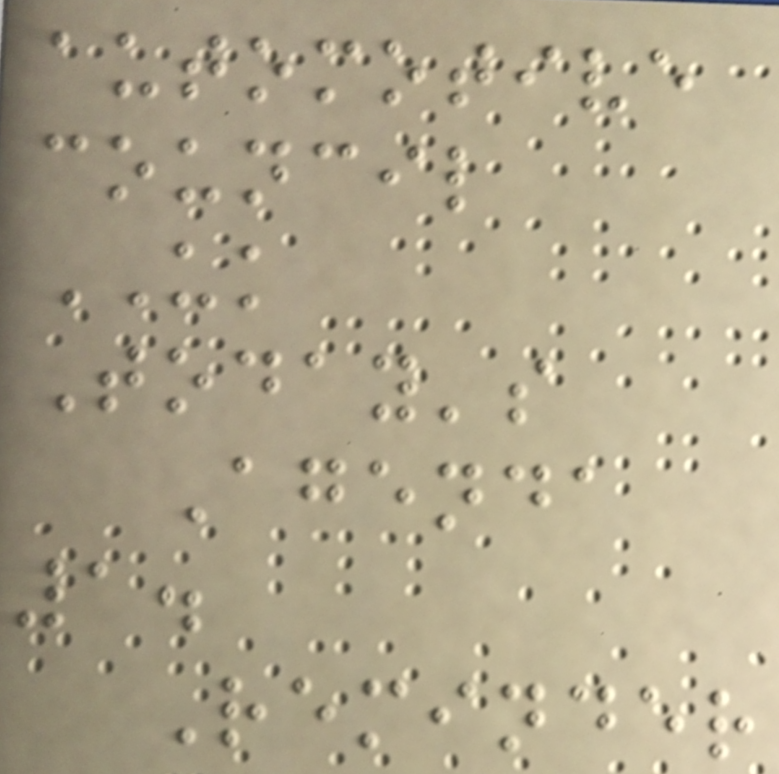automotive
council
UK
Today's
Agenda
1.
Reminder
